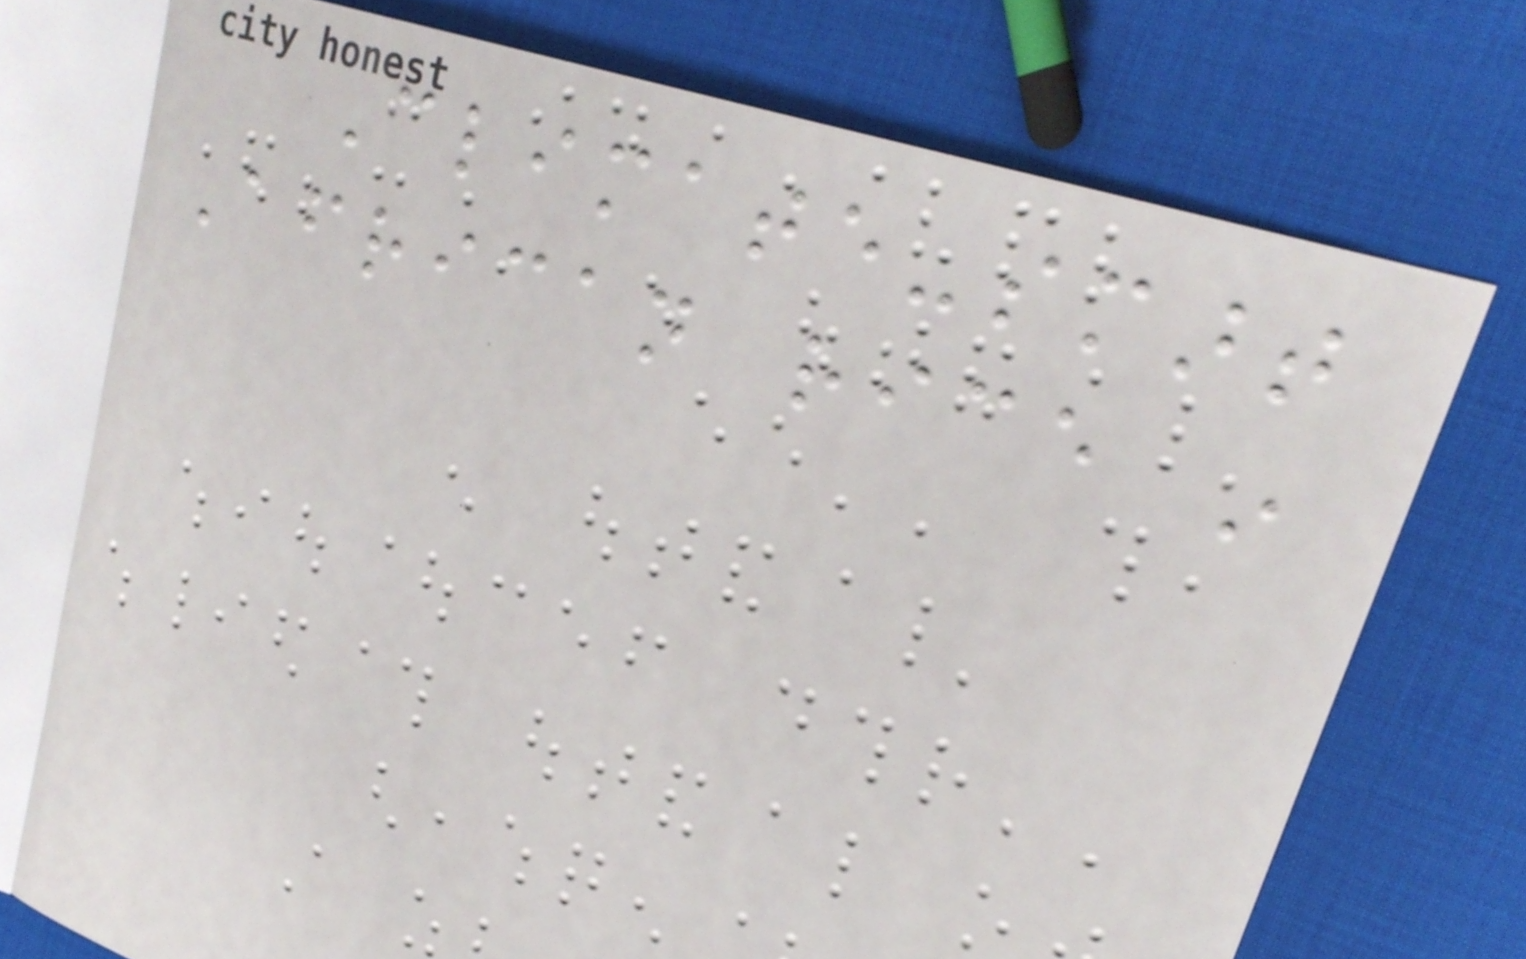Climate-smart
African rice in
